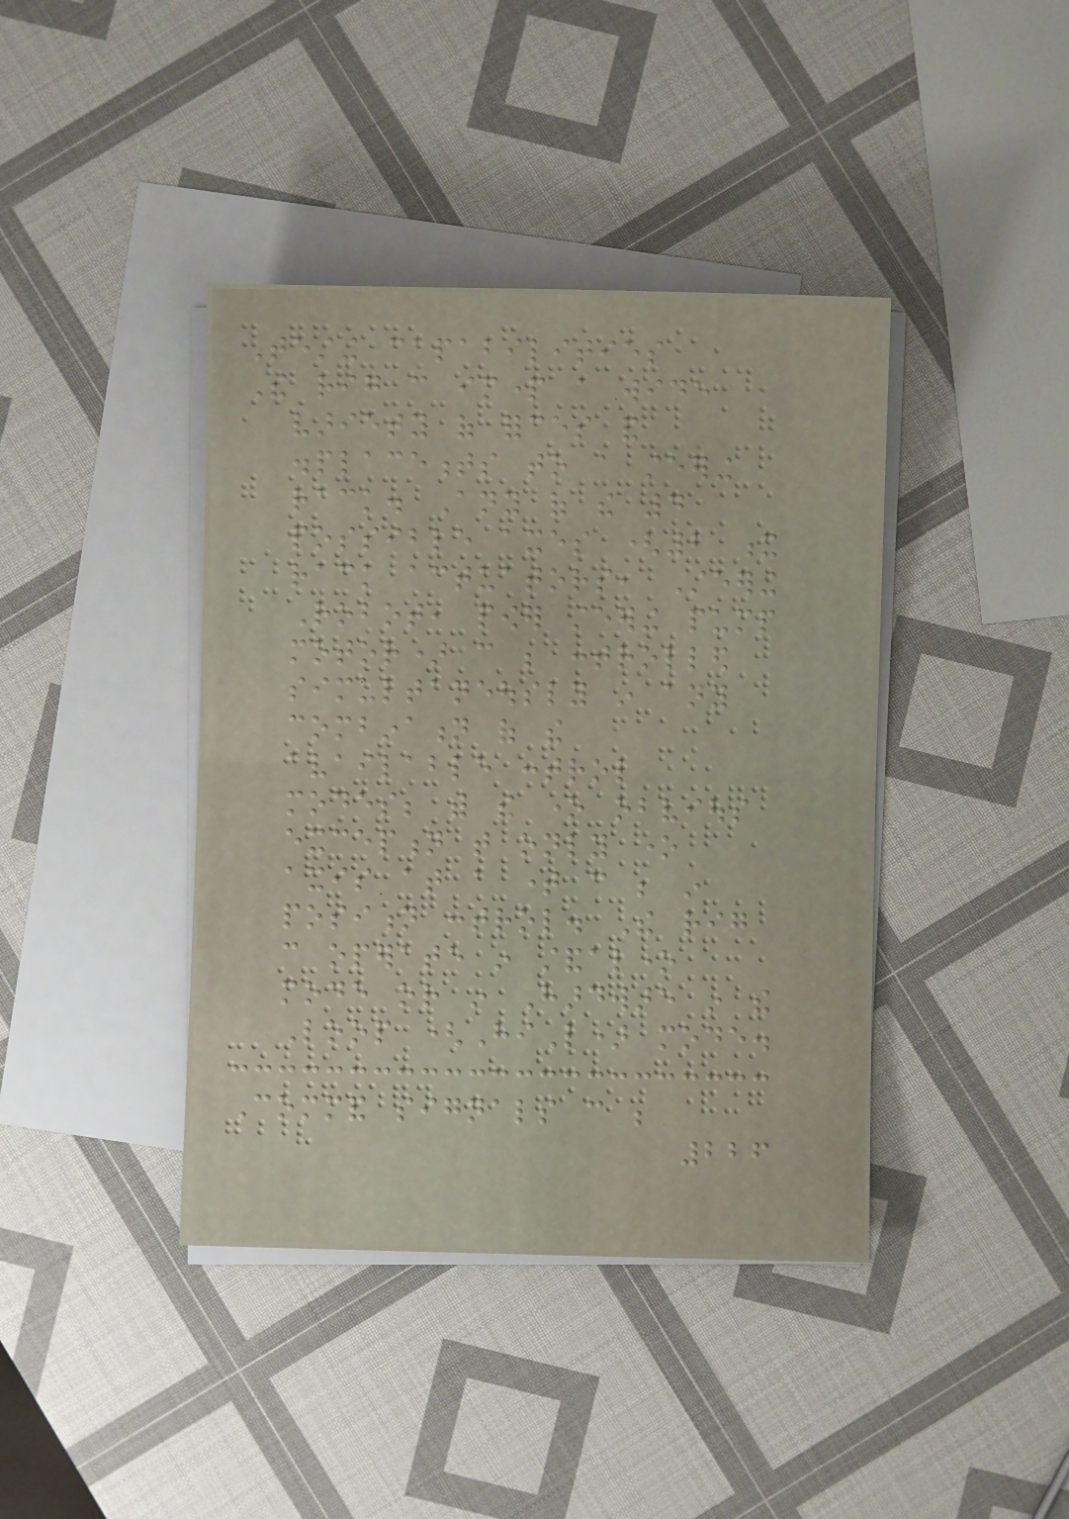Testing capabilities
The rig can impart a wide
variety of forces and
displacements to a steering
rack. Any of the 4
possible axes (2 x
rack actuators, Steering
Robot, power steering pump
motor) can be controlled
simultaneously in any
combination of the
available control
modes; with the one obvious
exception that only one
axis at a time can be in
position control. The rig
can operate in standalone
mode or in Hardware in the
Loop (HiL) mode.
Command signals can be
226
